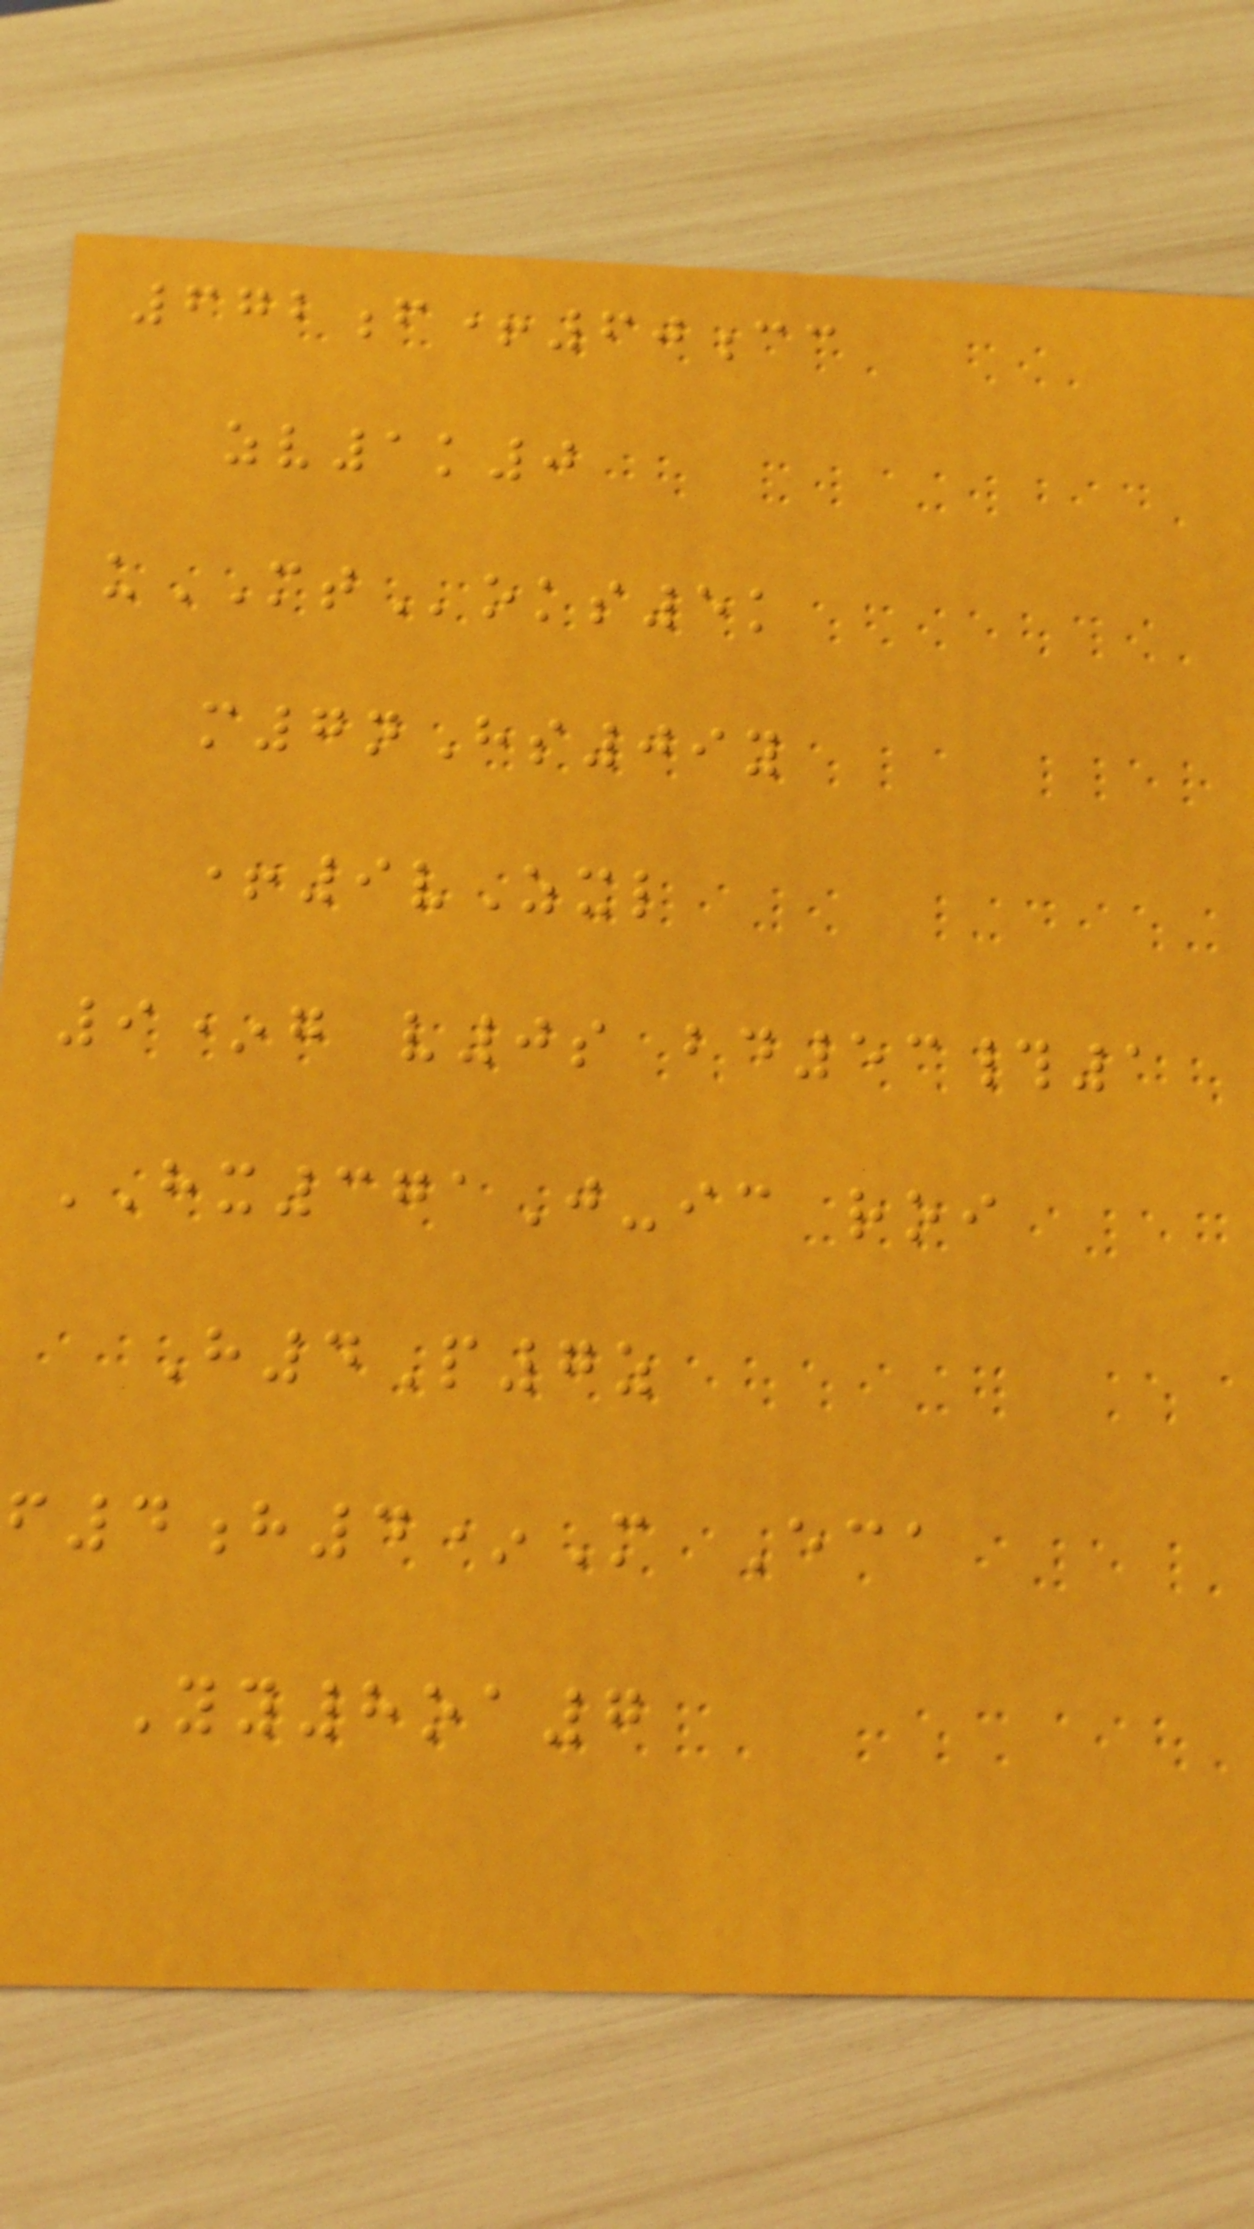672f+60cc
zv1k0
uMToks5k
m7nHs09y
+9vZxl
9*g v0s bd53#1
HX371J-ic roi
H4P7z
f4h4*M Eca
Yy8oa7
